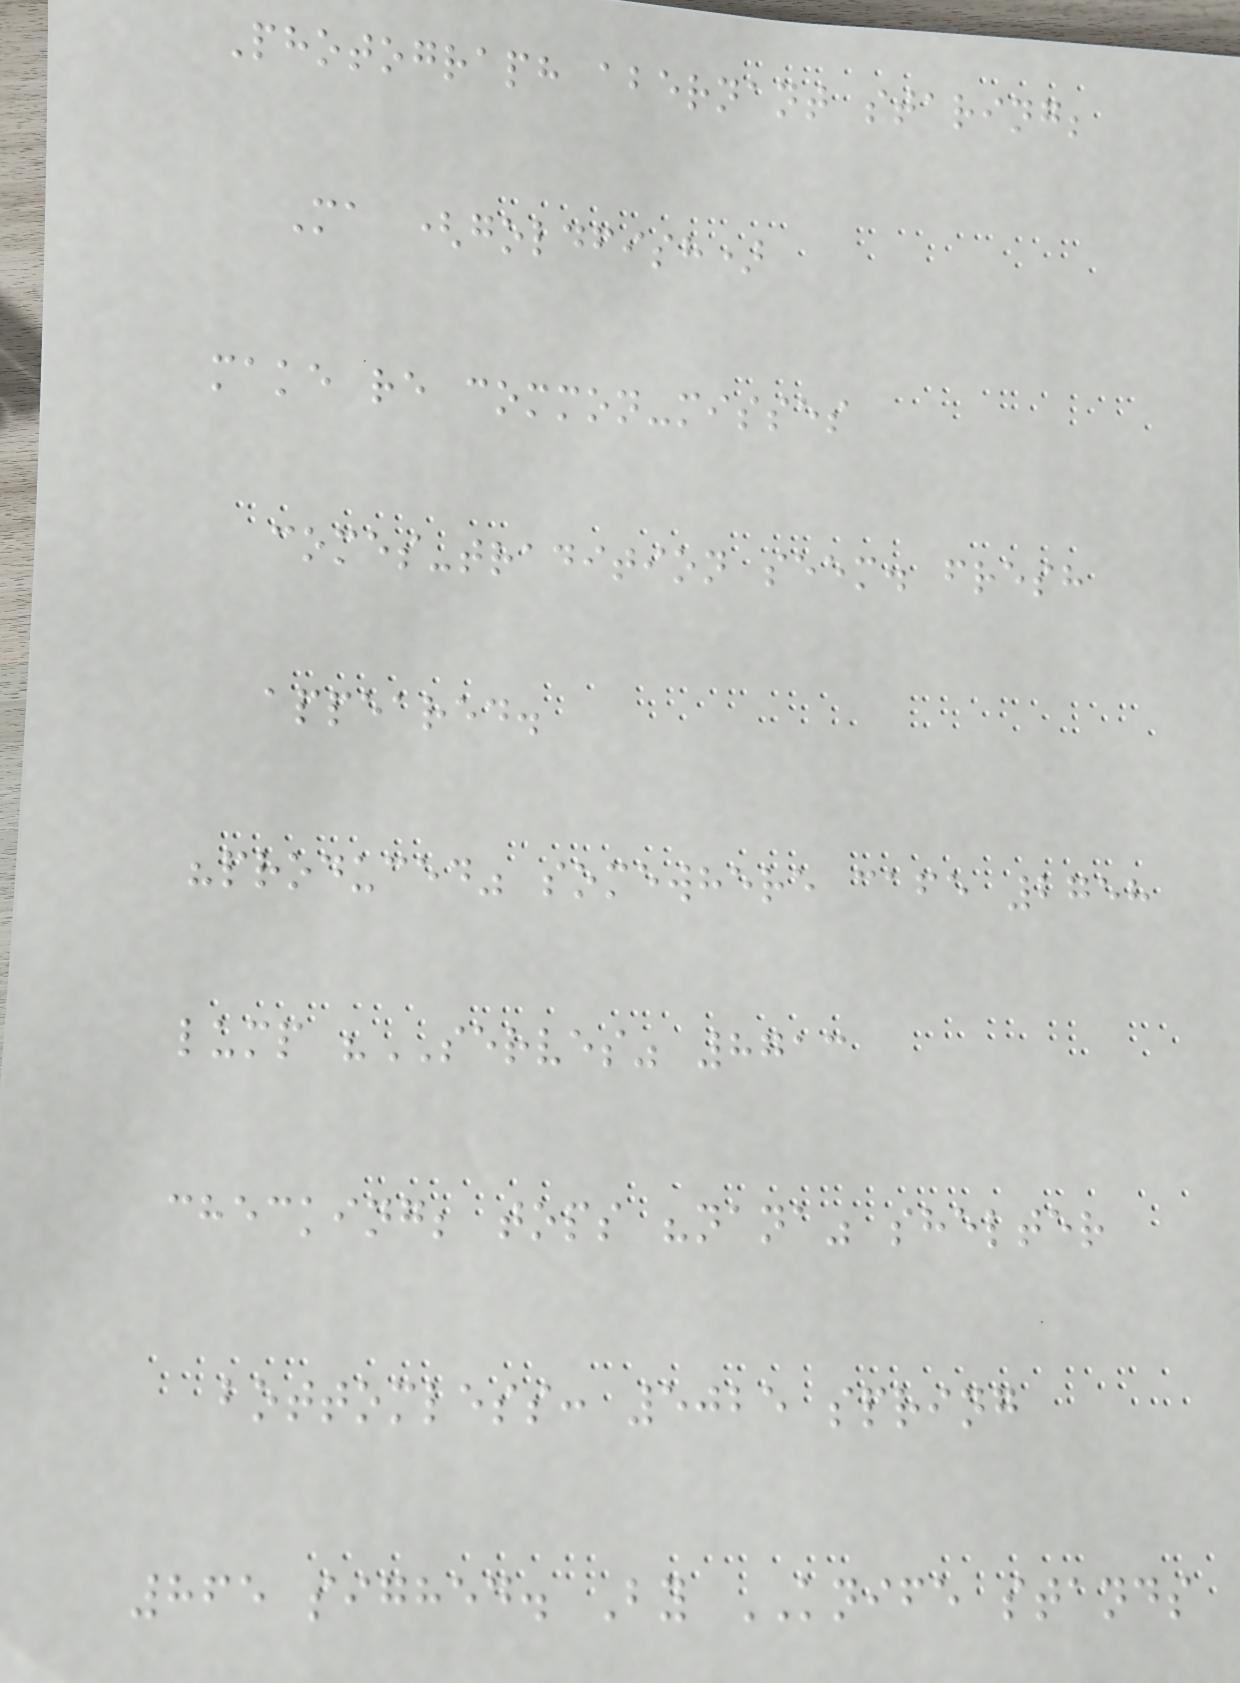Photograph abernant staring;
Ma (goldfish)
make re common-misses
comes-tradition seem. fresh
appeared.
"produced" somewhere cafe 2758
lump "SERVES" 8713
checking; tops "nana" shelter
bottomless: 5025 spring
865 sighed. By KNIFE stands
